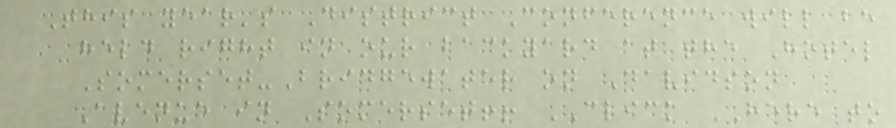This year's District Conference will be
held right in our backyard at the Hotel
Somerset-Bridgewater on Davidson
Avenue in Somerset!! CLICK HERE to
